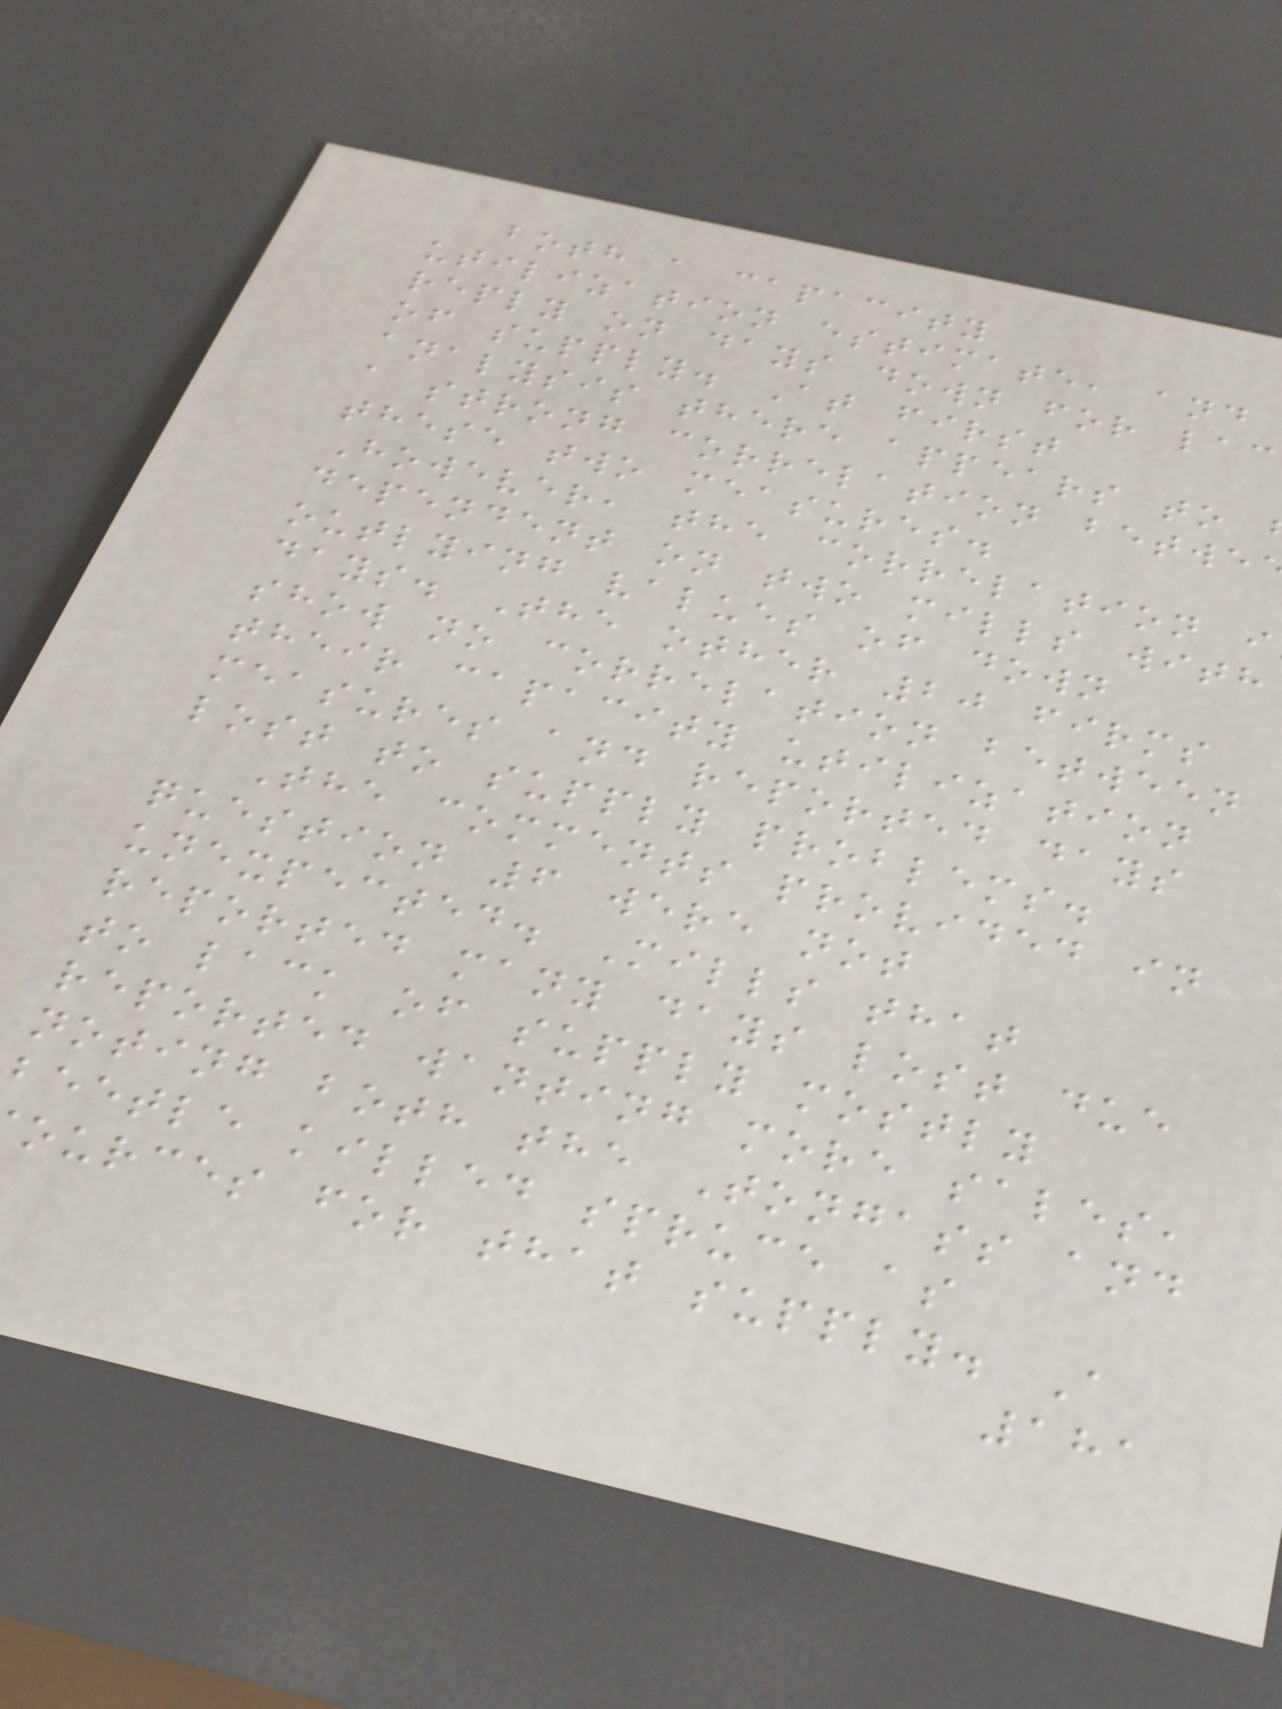both a capacity
utilization estimate, and
reply on days down for lac
of supply. At first
analysis there appears to
a strong correlation betwe
these two measures.
However, the correlation i
dependent on two mills with
outlying values of down
days. The other 20 firms
show no correlation between
their capacity utilization
measures and reported days
lost to supply problems.
The comments provided in
question 6 were not
unexpected. Mills that
reported many days lost due
to lack of supply mostly
reported wanting more sales,
noting both the Tongass and
beetle killed spruce as
ources for that supply. A
181
